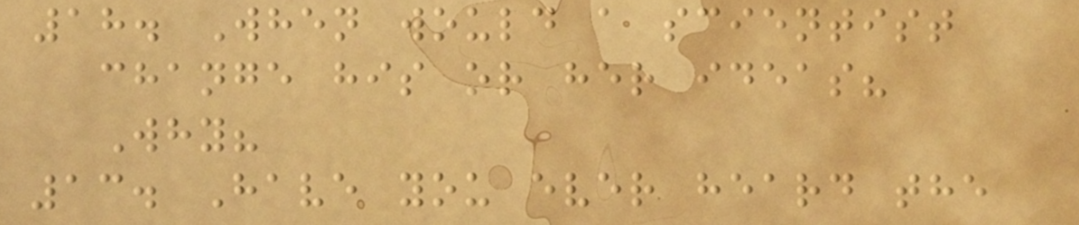18. When would a scientist
change his or her ideas?
Why?
13. Have you ever heard the
